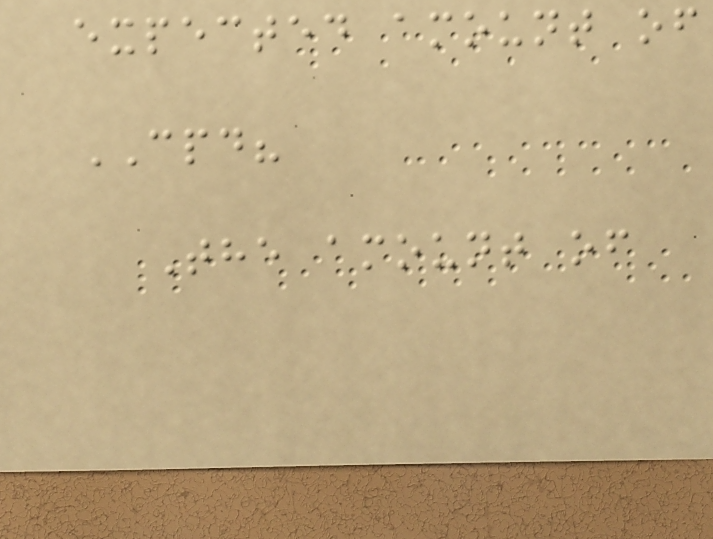expected amount of
CPD?
The amount of
